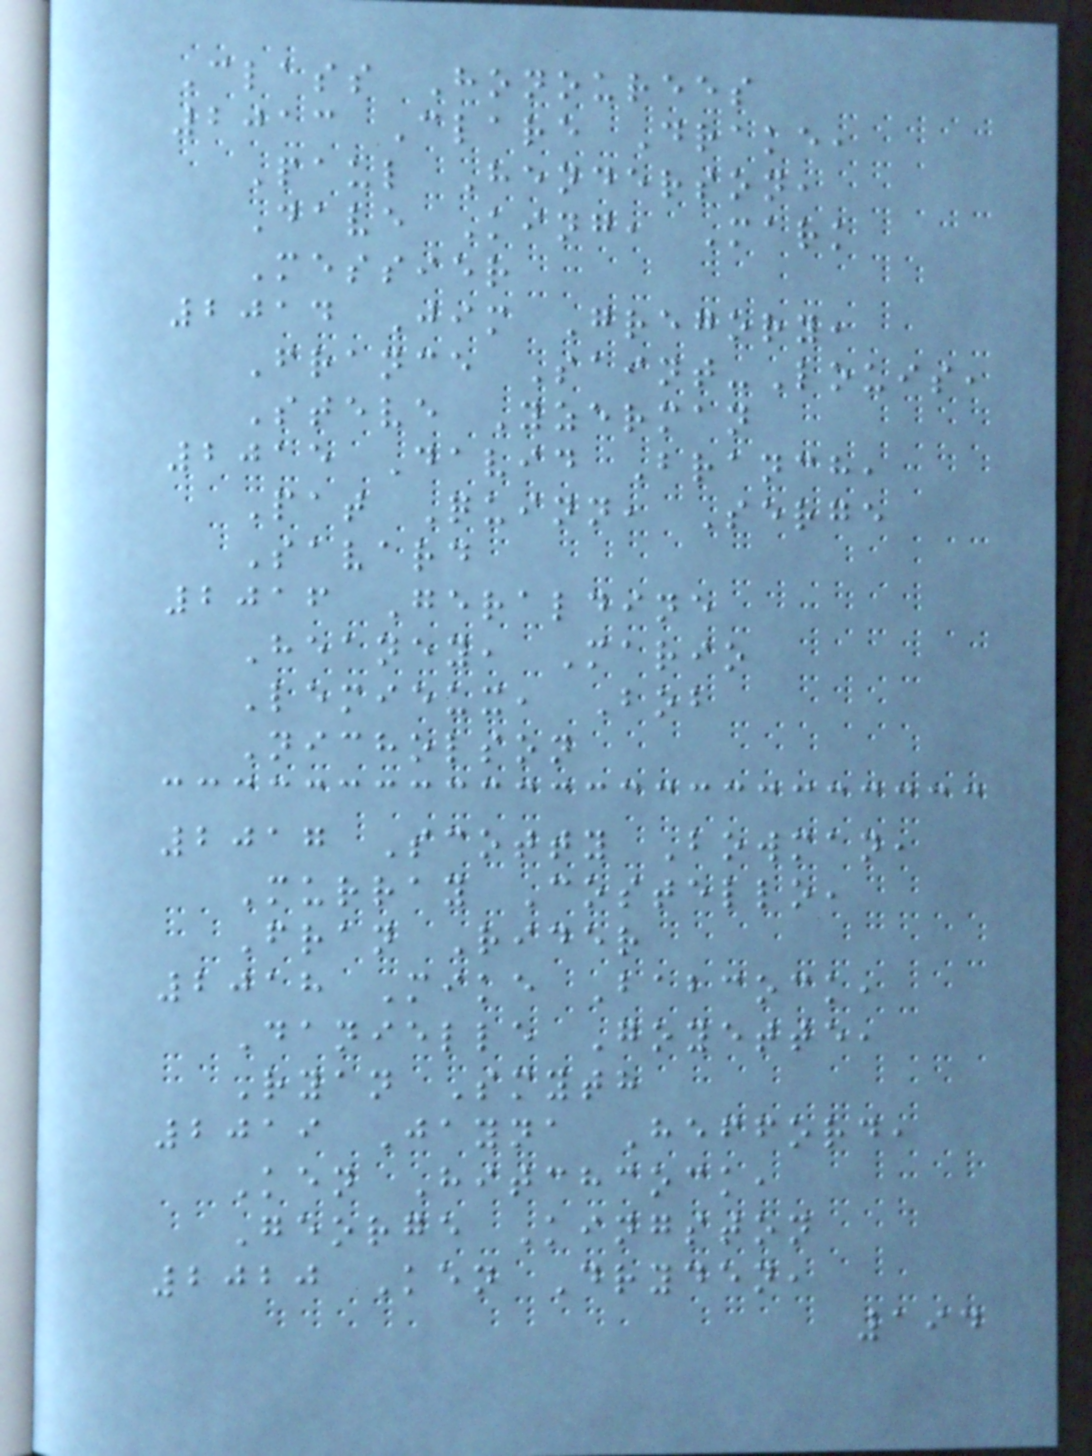Class Honourees
2013 Clare Drake,
Paul Henderson,
Dave King, Mark
Messier
2014 Jim Gregory,
France Saint-Louis,
Steve Yzerman
2015 David Branch,
Pat Quinn, Serge
Savard
2016 Geraldine
Heaney, Mario
Lemieux, Bob
Nicholson
2017 Scotty Bowman,
Murray Costello,
Fran Rider
2018 Mike Babcock,
Danielle Goyette,
Ryan Smyth
2019 Jayna Hefford,
Ken Hitchcock,
George Kingston
2020 Ken Dryden,
194
